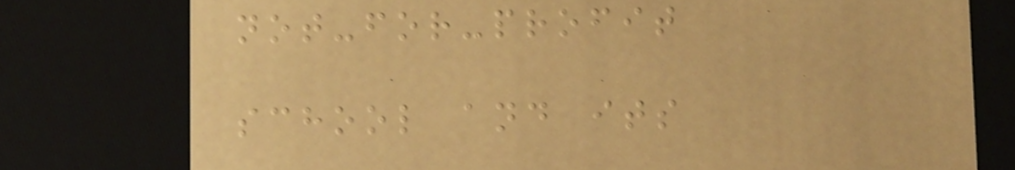not-for-profit
school and its
